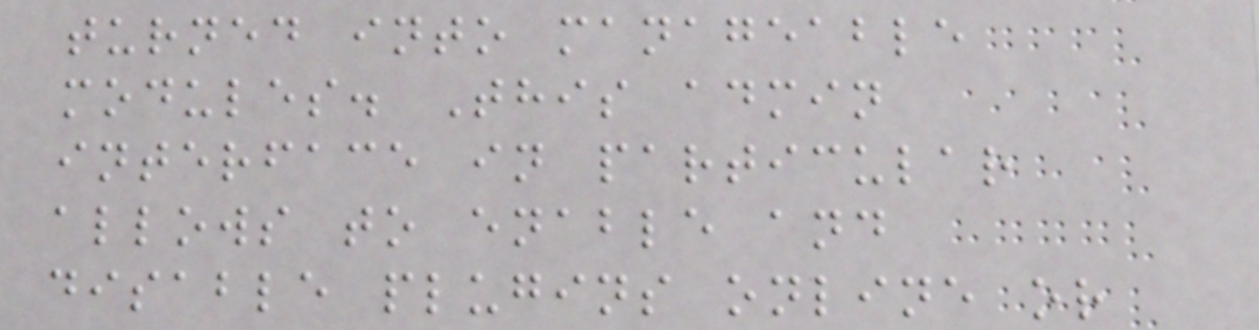turned into manageable
modules. This admin
interface in particular
allows to enable and
disable plugins online or
